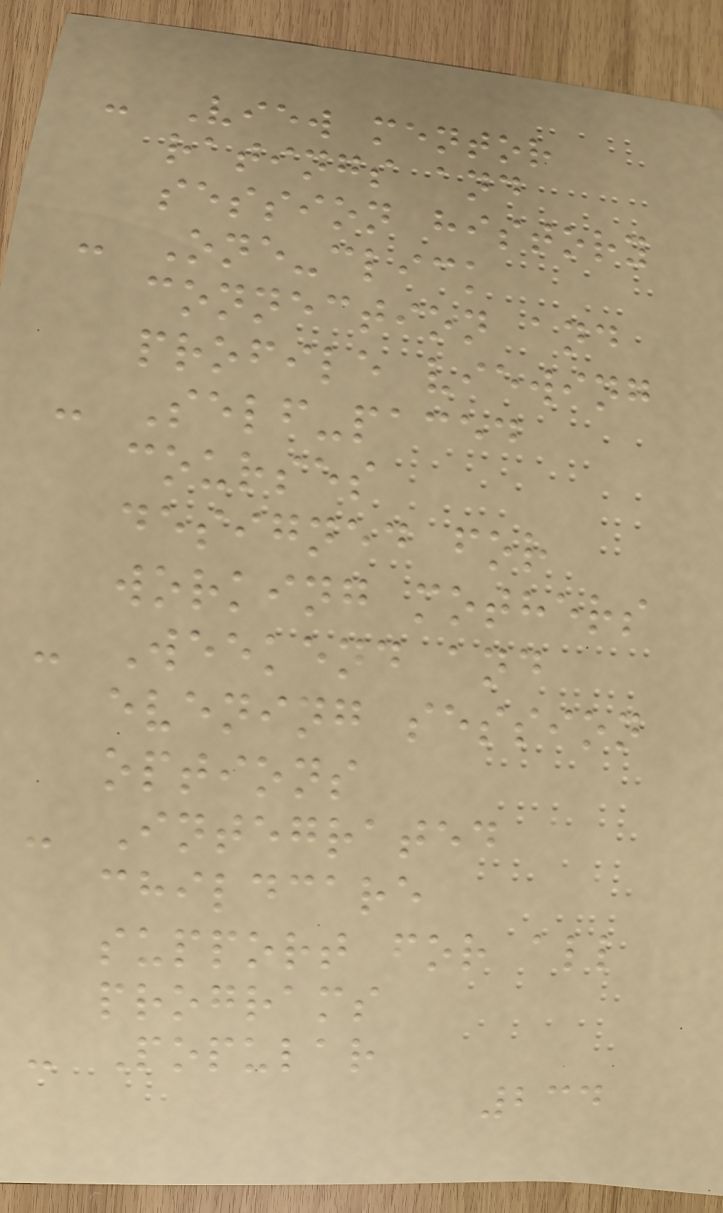- View mentor
ratings and
session history
- One-click
connection and
profile viewing
- Self-paced
courses
designed for
working mothers
- Weekend and
evening session
options
- Integrated
childcare
support for all
programs
- Popular
234
